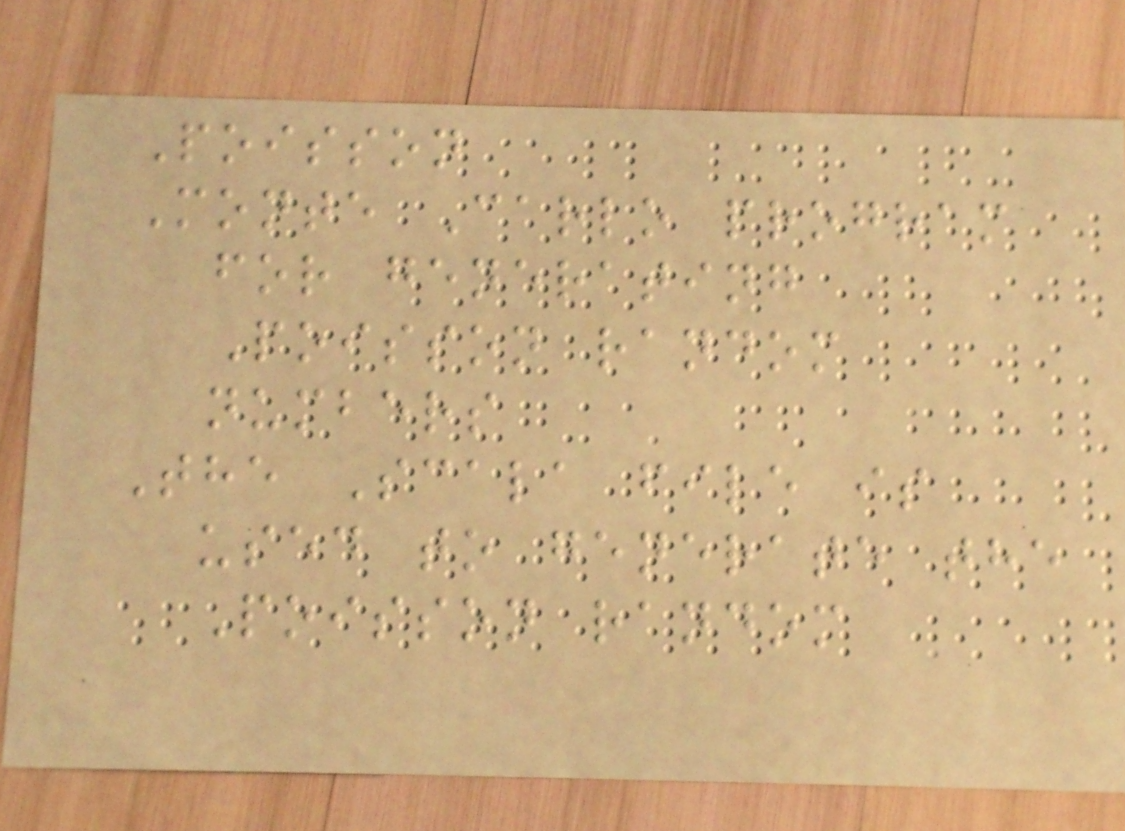Poisson
Monte Carlo program
for generating
Poisson random
numbers
The Scala file is
used to generate the
Poisson random
